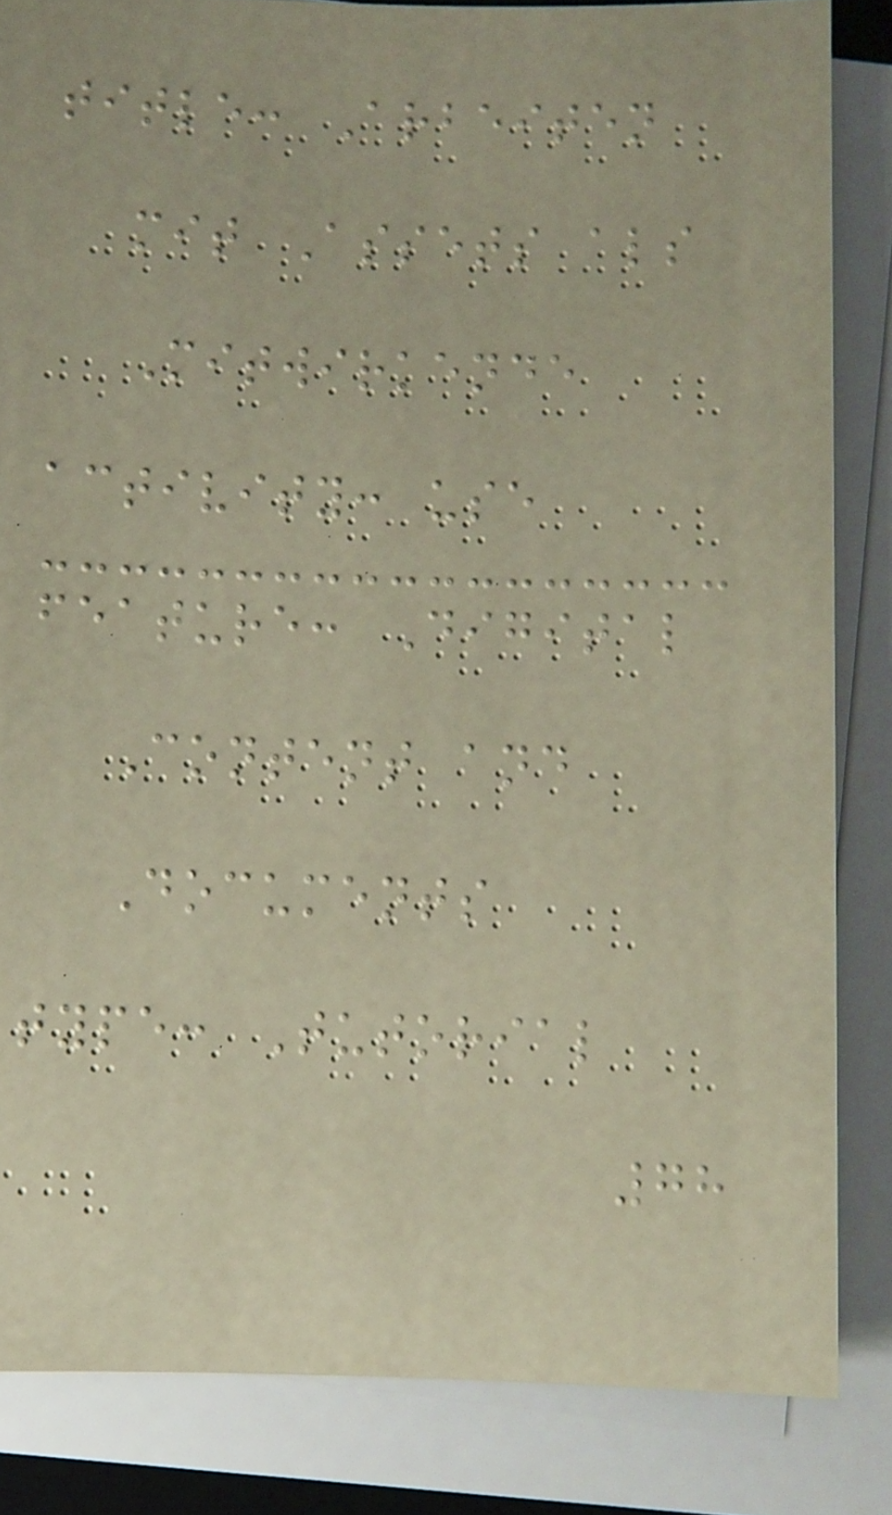title: Arbeiten
mit Assets als
Mitwirkende
activity: use
feature: Digital
Content and
Documents
type: Tutorial
78
